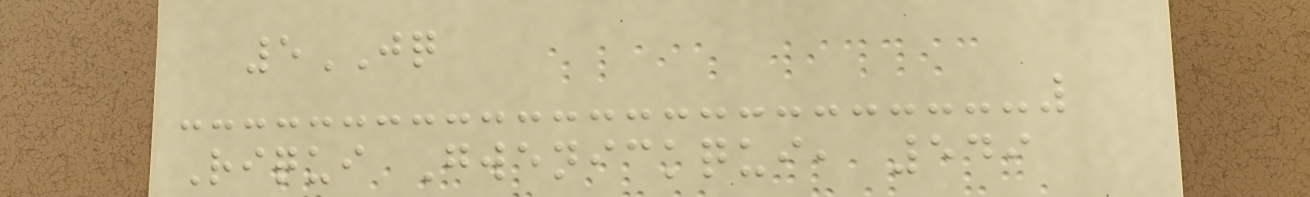5JQ
Riqui Gwenickqui, 549
